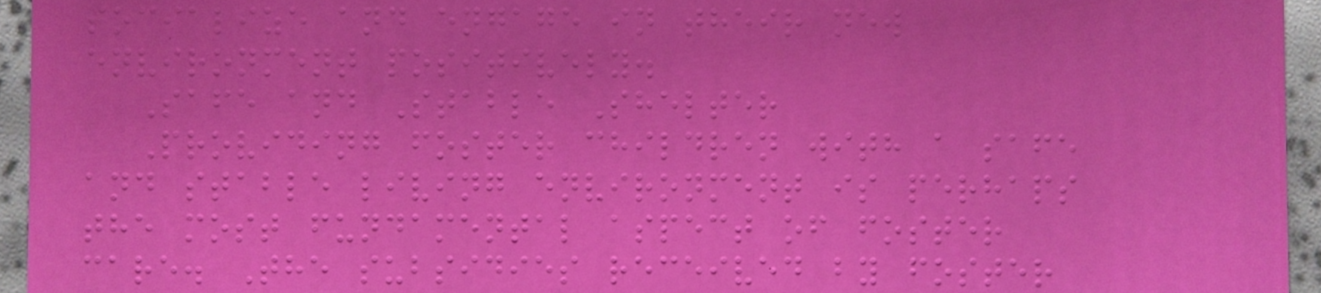socialize and engage in their new
environment positively.
Safe and Stable Shelter
Providing foster children with a safe
and stable living environment is perhaps
the most fundamental aspect of foster
care. The subsidies received by foster
